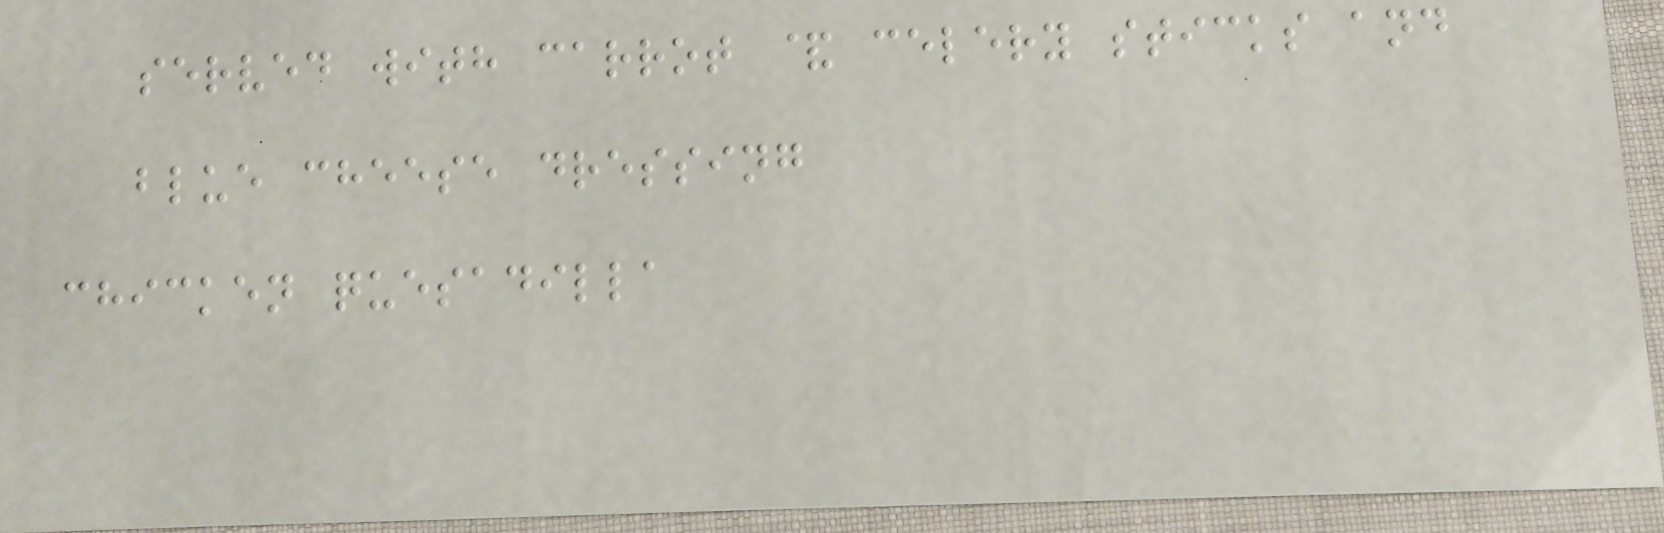served with carrot & celery sticks and
blue cheese dressing
chicken quesadilla
